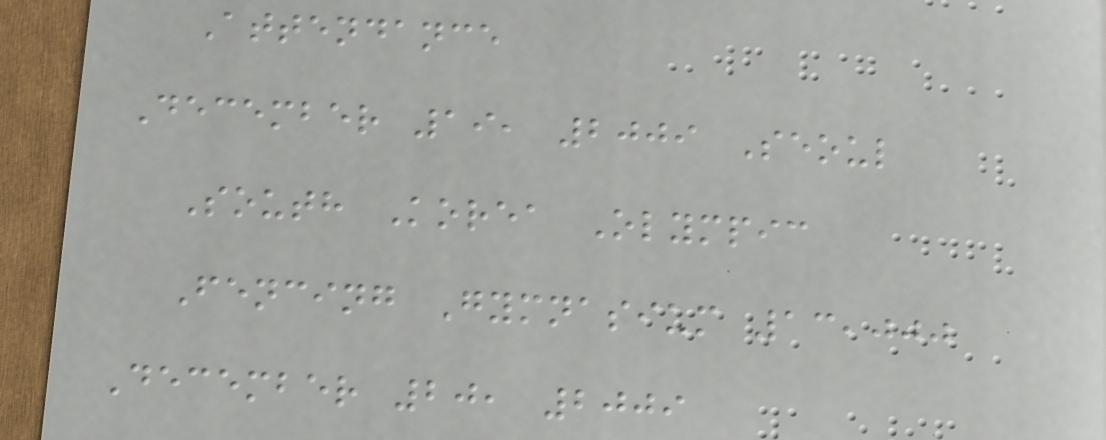Attendance
December 19, 2009 Seoul
South Korea Olympic
Fencing Gymnasium 13,000
December 20, 2009
